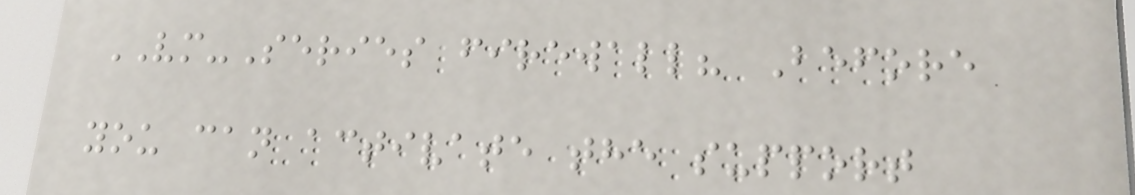VM-Series firewall? Before
you can activate the support
